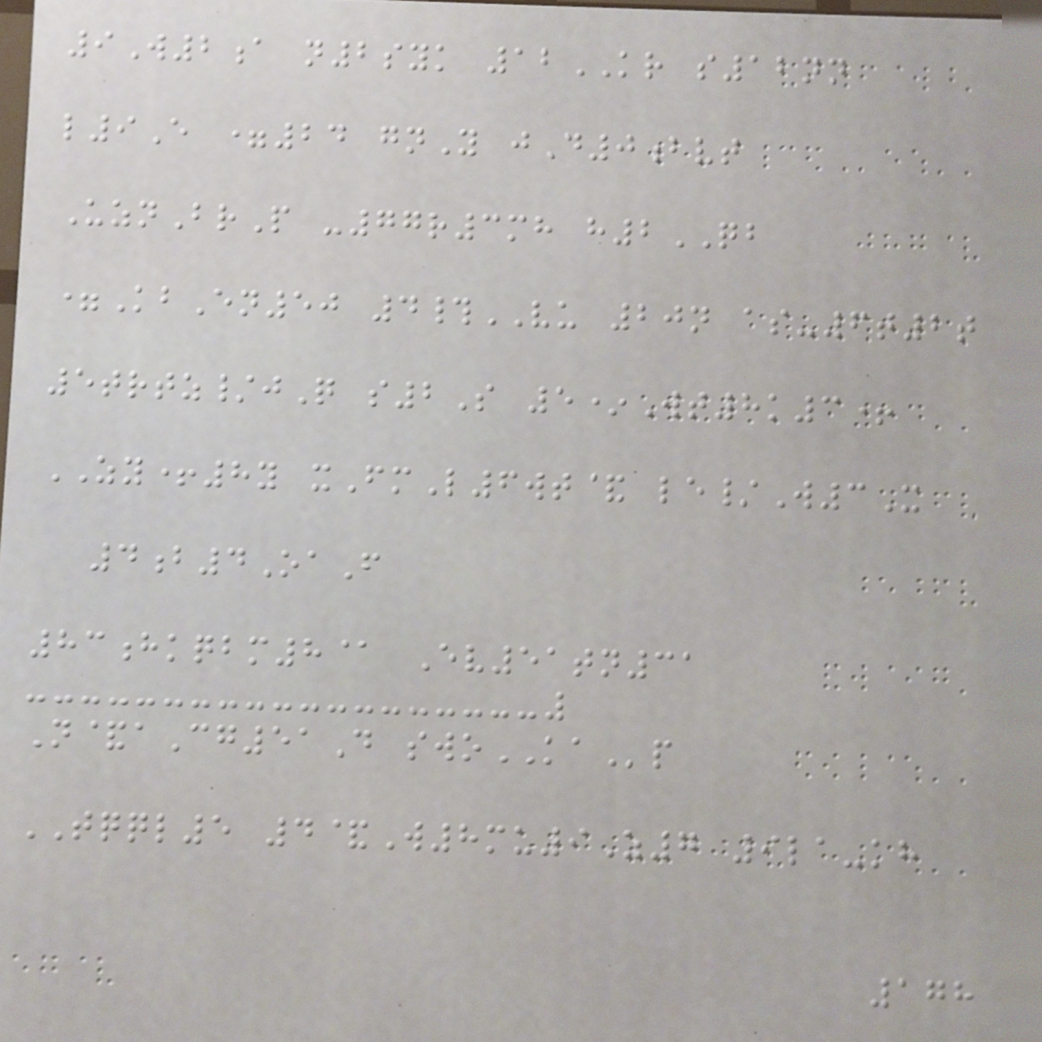9W2a n2syk 12KR s12nn
l9E =24 gnY jD0bvt
UznBrP -77r3mh h2QB
=KbEn50 4#VU 20n as-6t2t
5trtz/jQ s2S 5*Wt8k3+
ZY+8y xFmL6wt& le/W3X
4b4OaF
83hkqbm8@ Ev51tn31
N&aCg51D swoKAp
TQQL5 4&W8mu9Z7 9la-kh
178
